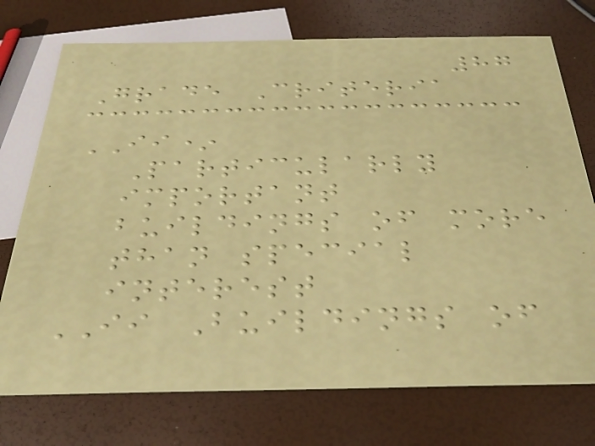87
Grade Criteria
II*
Particularly
important
buildings of more
than special
interest
II Buildings of
